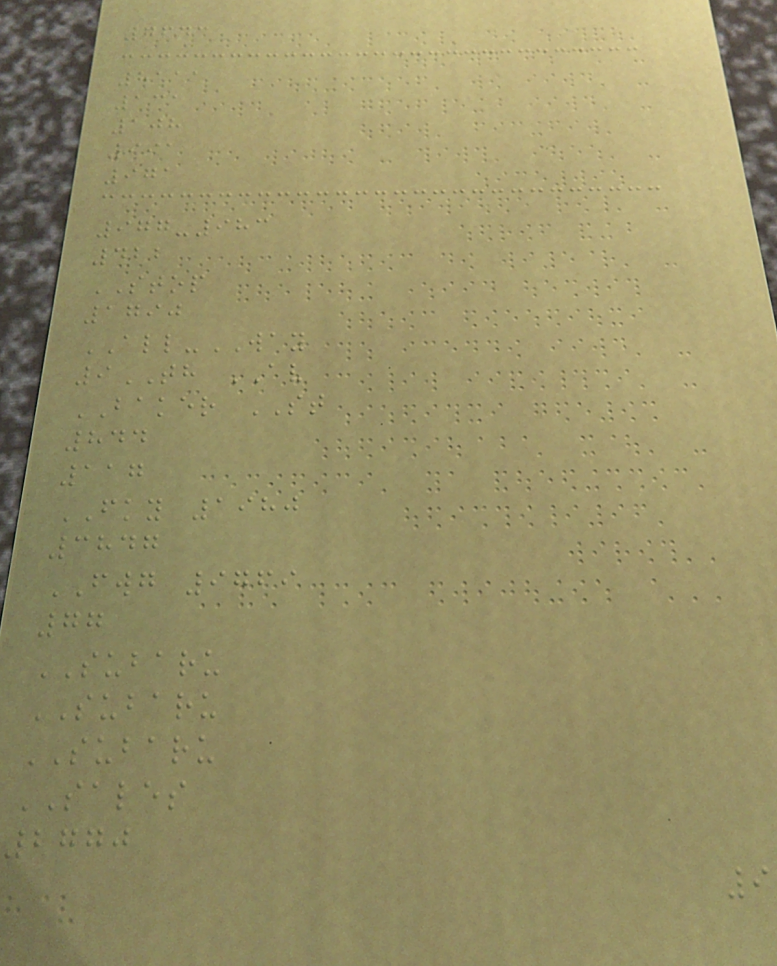7643
8111
131
108
991
971
977-983
422
STOP
1790
ALL-WAY
9TH AV
BAKER ST
844
117
FKY 1980
3847
FWG 9769
77
SUBARU
SUBARU
SUBARU
SALES
2770
9
